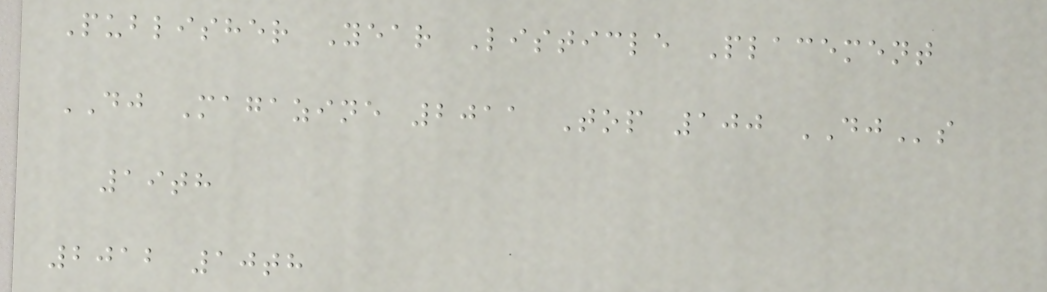Publisher Year Listicle Placement
DJ Magazine 2011 Top 100 DJs
19th
2012 10th
